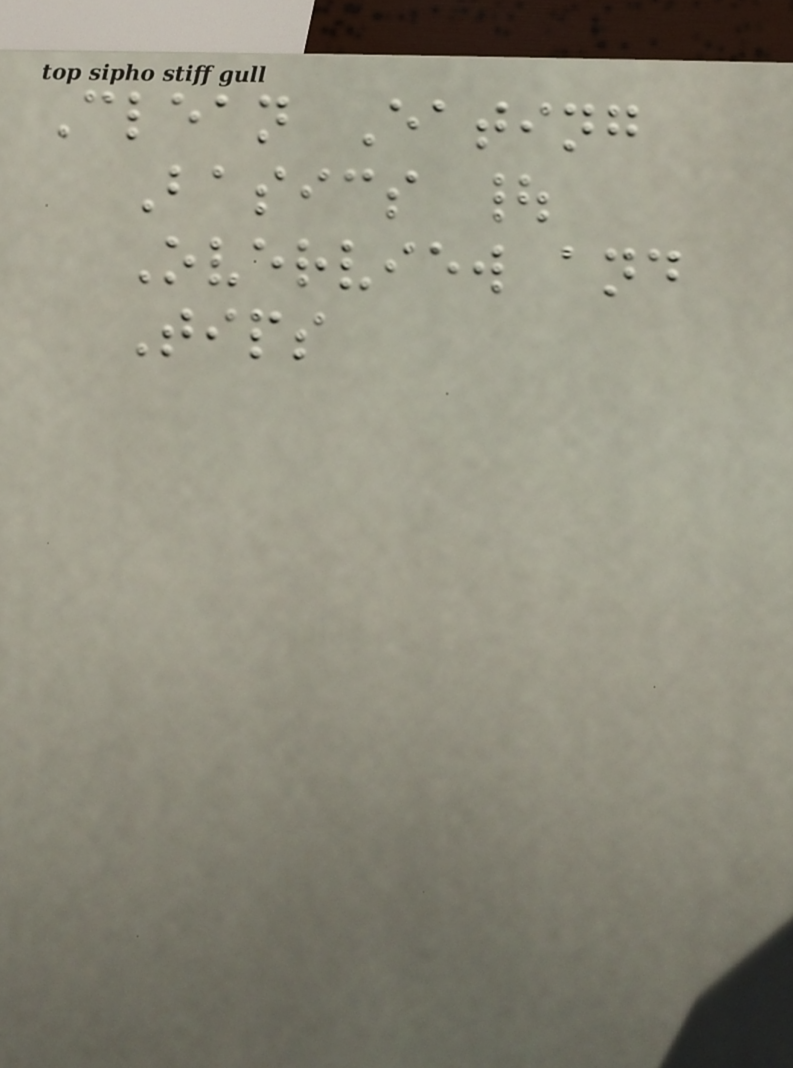Clean Eating
Basics |
Overview and
Tips
